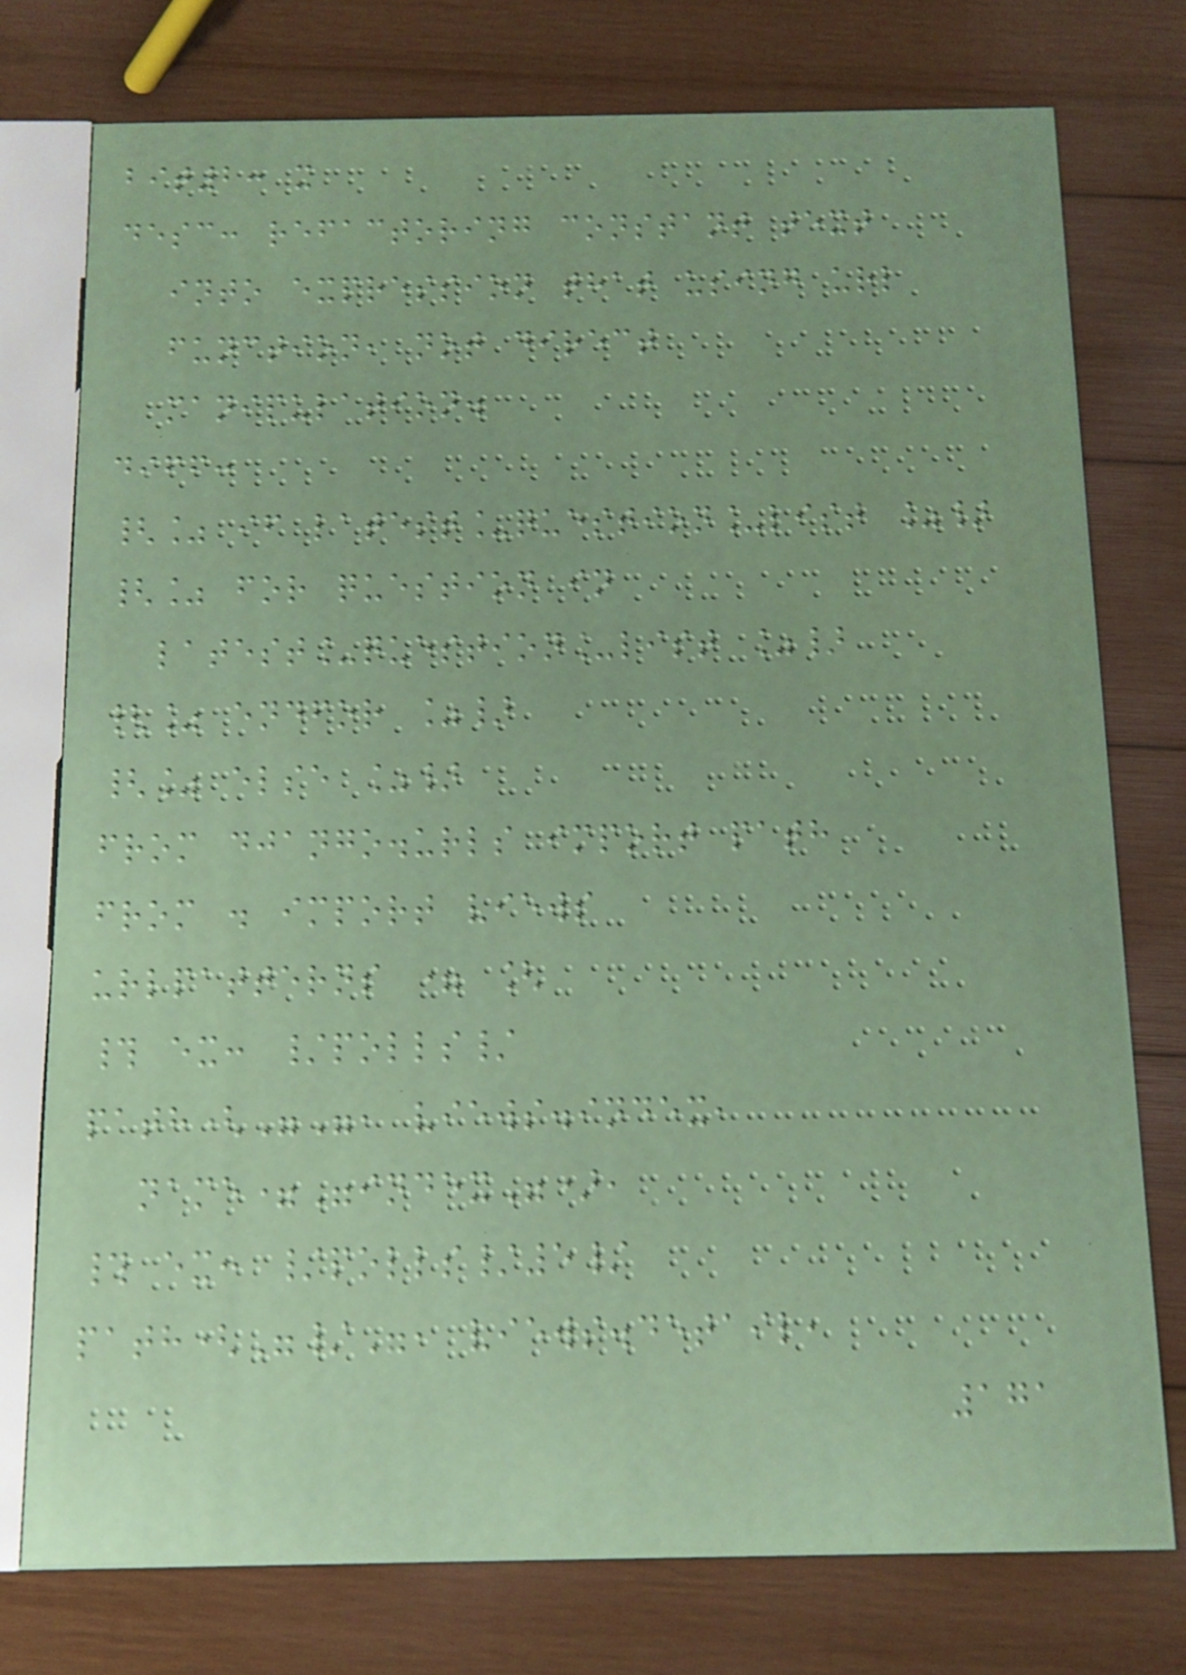bit2: x
desc: refactoring constant text
into expression that using url
function, not direct
manipulation.
diff:
{% if latest_question_list %}
{% for question in
latest_question_list %}
{% endfor %}
{% else %}
from django.urls import path
from . import views
urlpatterns = [
# ex: /polls/
path("", views.index,
name="index"),
# ex: /polls/5/
path("/", views.detail,
171
